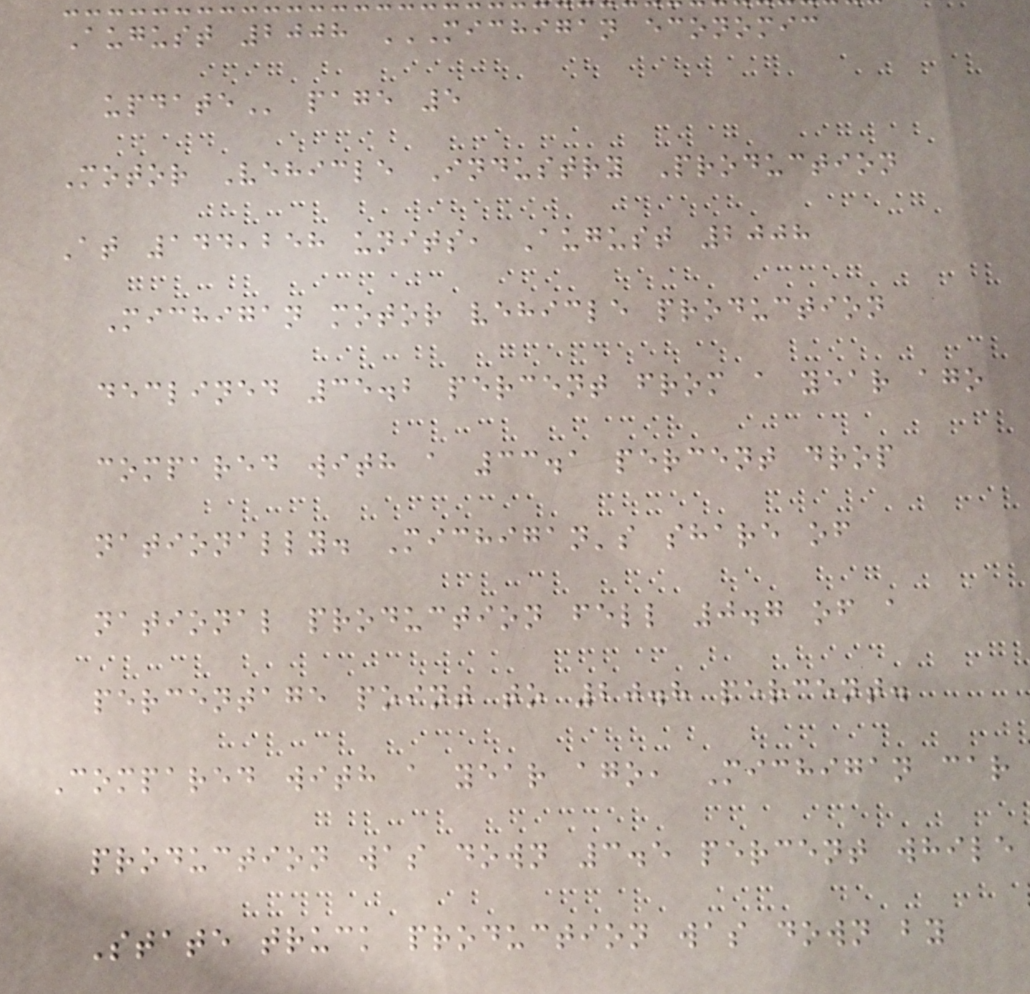August 2008 MICHIGAN ECONOMIC
UPDATE page 5
Motor Vehicle Industry Production
At 144,258 units, August 2008
Michigan motor vehicle production
declined 35.2 percent from a year ago
compared with a 33.1 percent drop
nationally. Michigan's share of
national production fell 0.7 of a
percentage point to 20.8 percent.
Compared with a year ago, Michigan car
production was down 3.5 percent while
State truck production was down by
